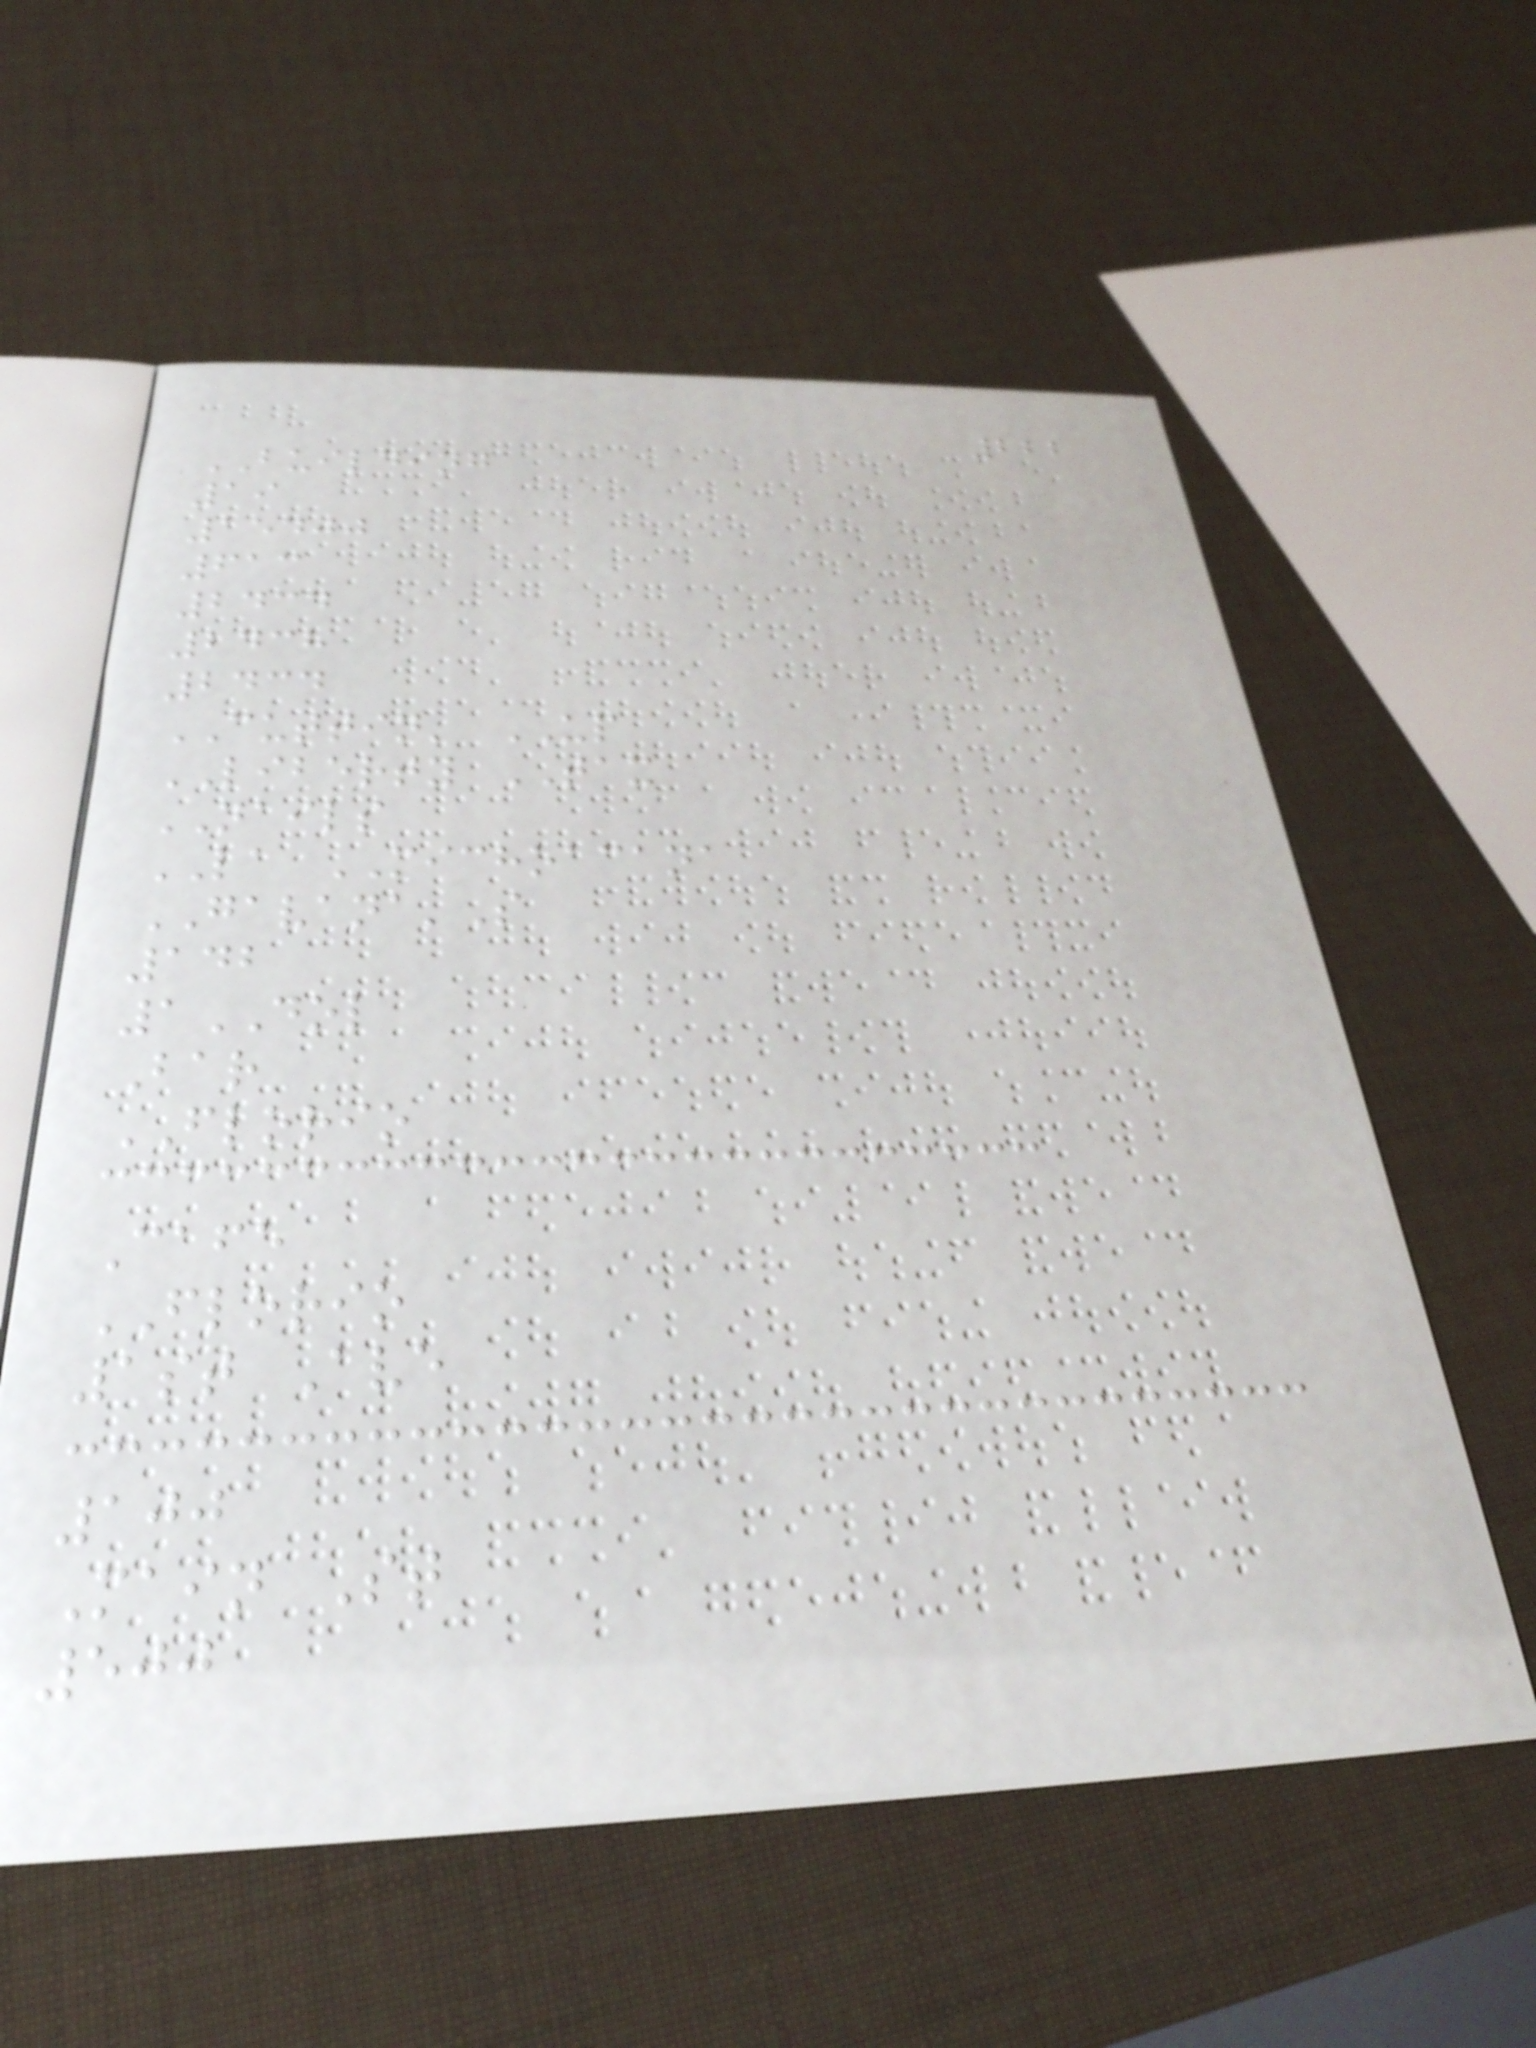222
BUILDING
19
15400
613
2434
2438
2434
CUTTIN' UP
LIBERTY TAX
NAILS
LA MICHOACANA
GAVANA'S
142
1DOL
Bar
FLORIO
Cafe
FLORIO
1st Ave
100
Main St
500
